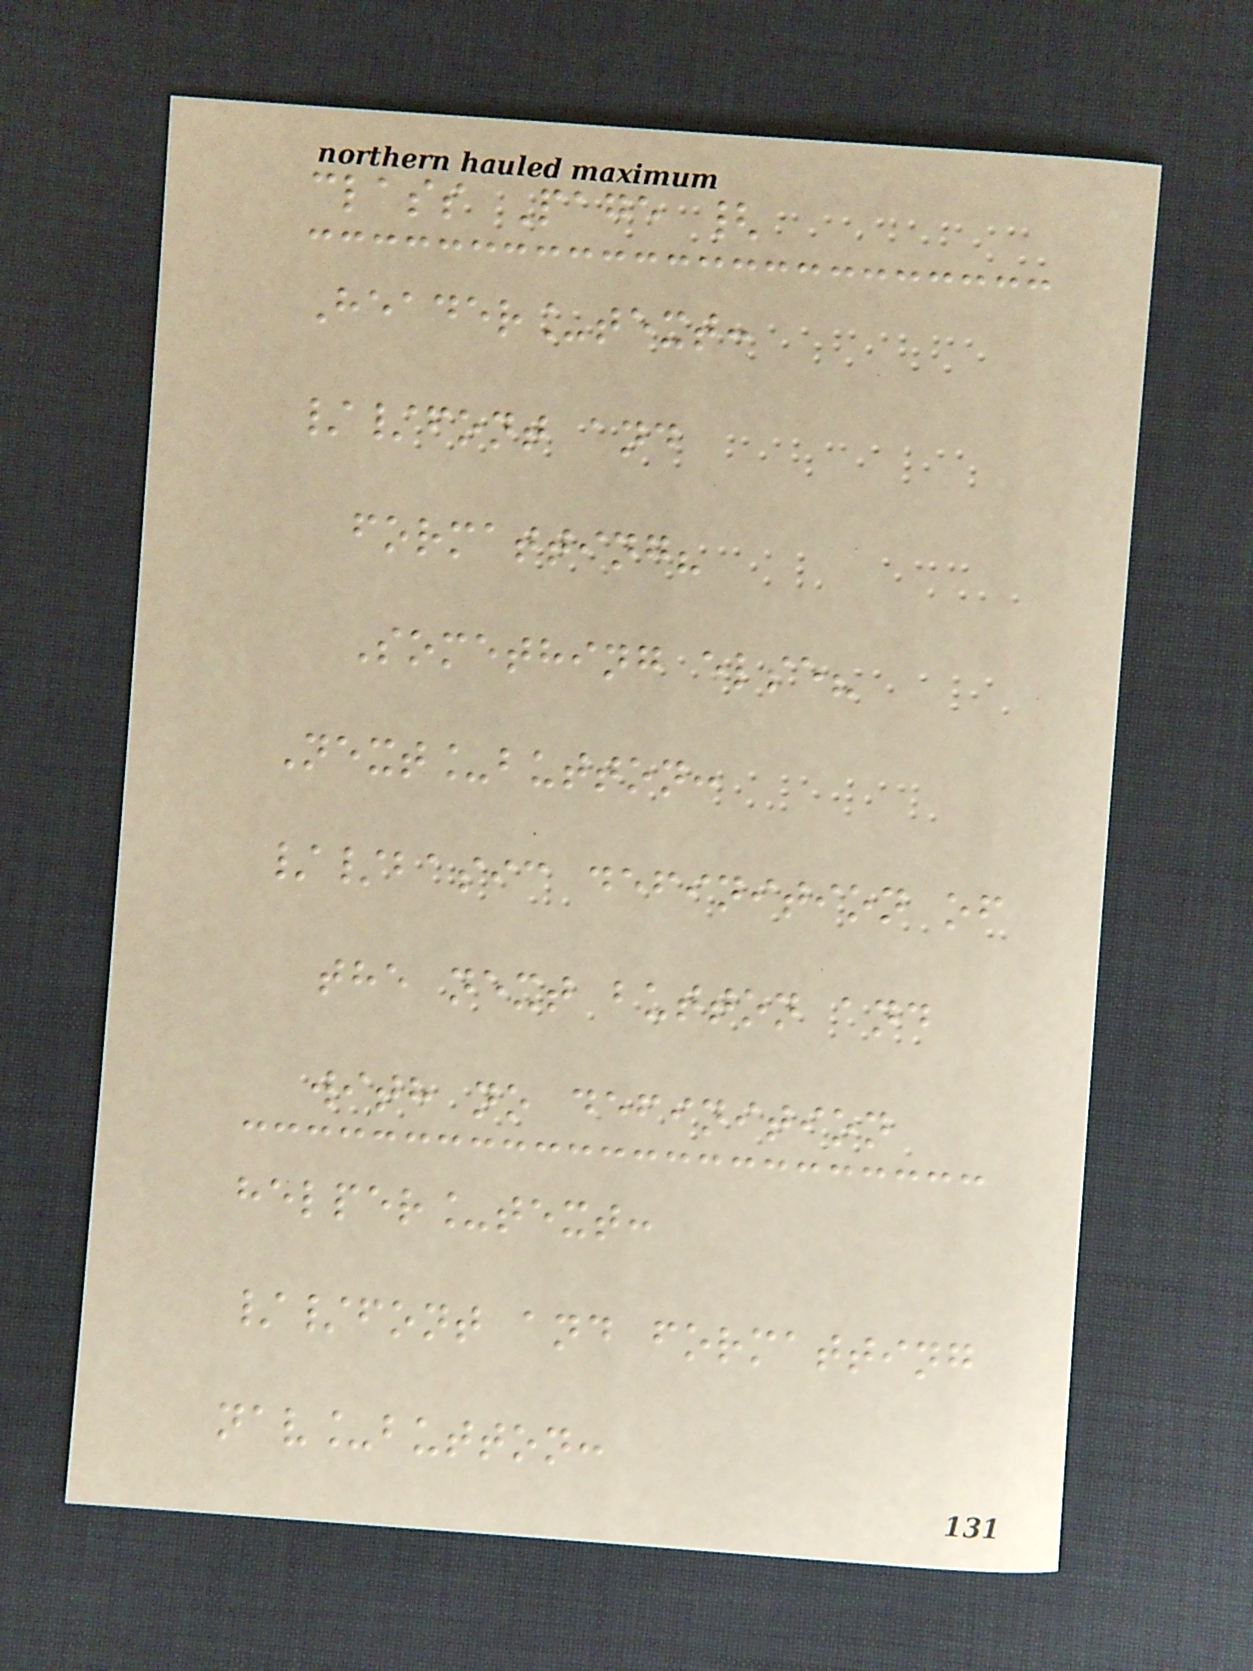class Page {
Header_text:
//font and
formatting?
Something else?
Next_button:
//basic definition of
the next button and
with no definition
helper_text:
//font and formatting
nav_button:
